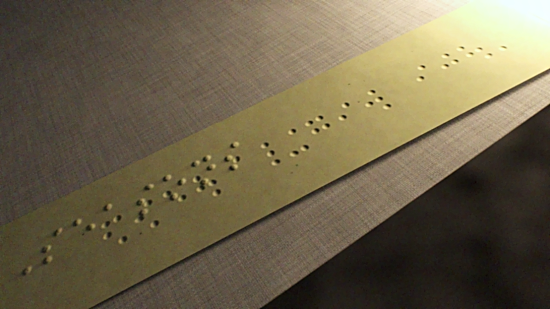Seasons
